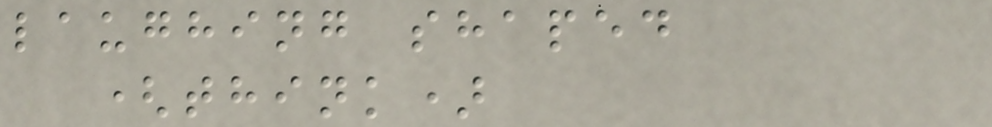laughing shaped
(think)
